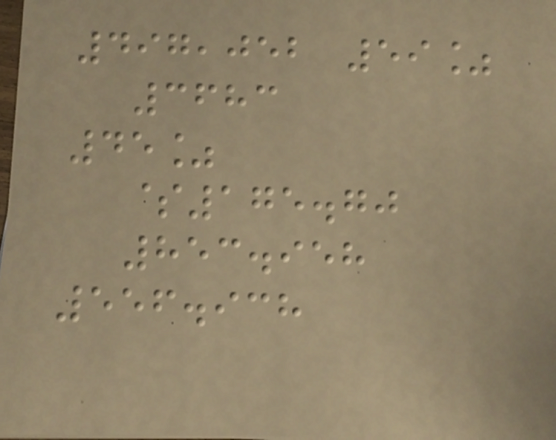497,052 59%
3683
45%
$175.70
853.958
556.938
